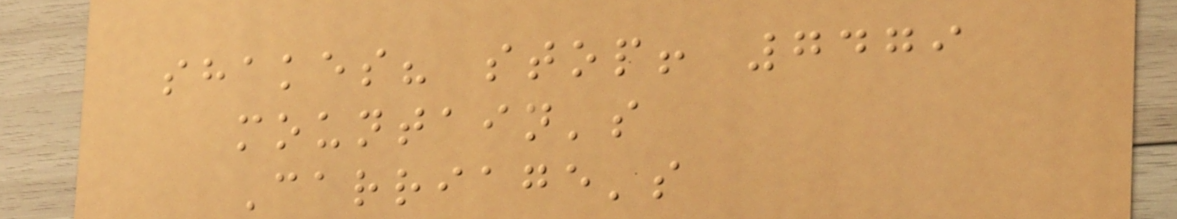shakes? stop! 7479
mountain's
Carriage's
